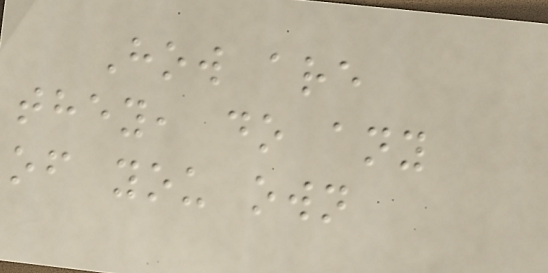How are
they, do any
of you own
